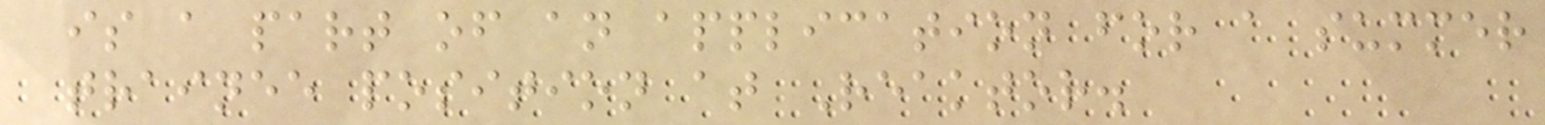is a part of an application for a summer
trainee position at Reaktor.
